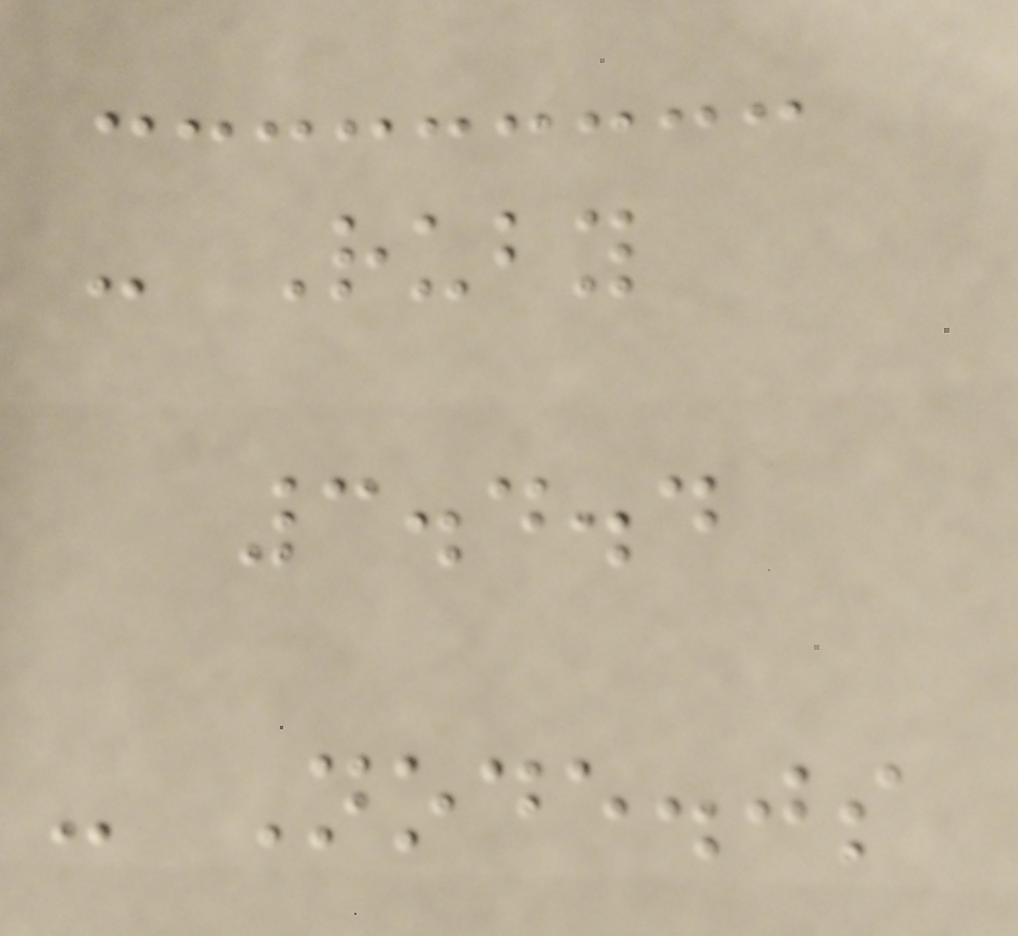- Ruby
3.4.4
- Node.js
